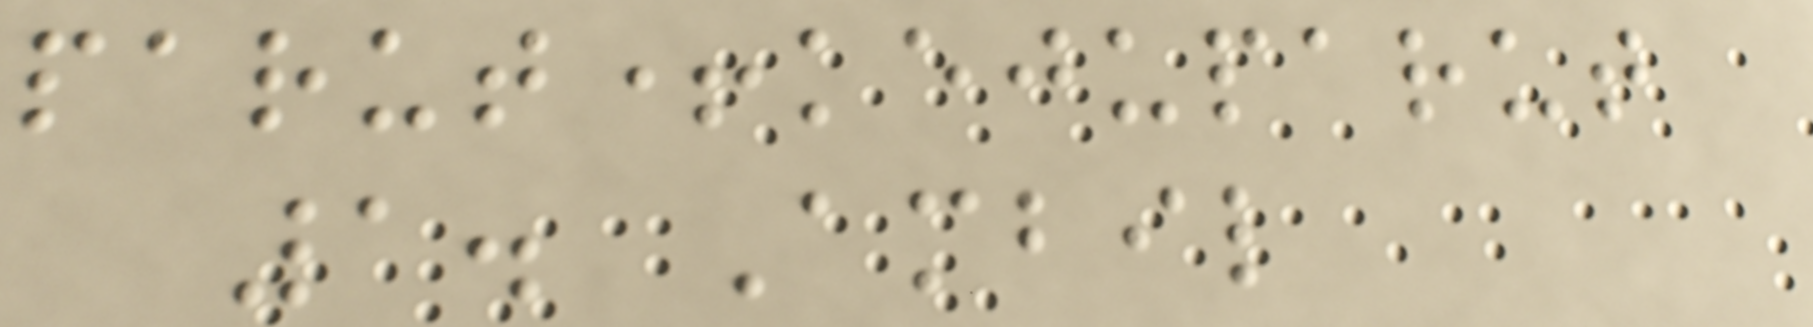parut+kejuparut
1. Ambil
